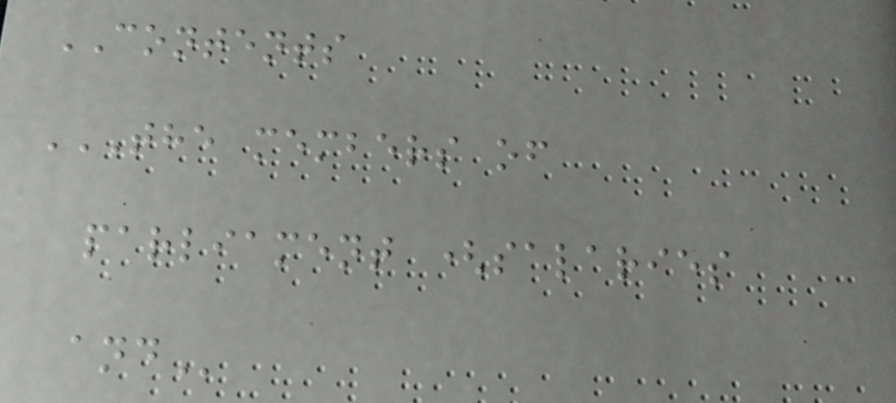CONTENTS
THE MEMBERS OF
PARLIAMENT (SALARIES
AND
